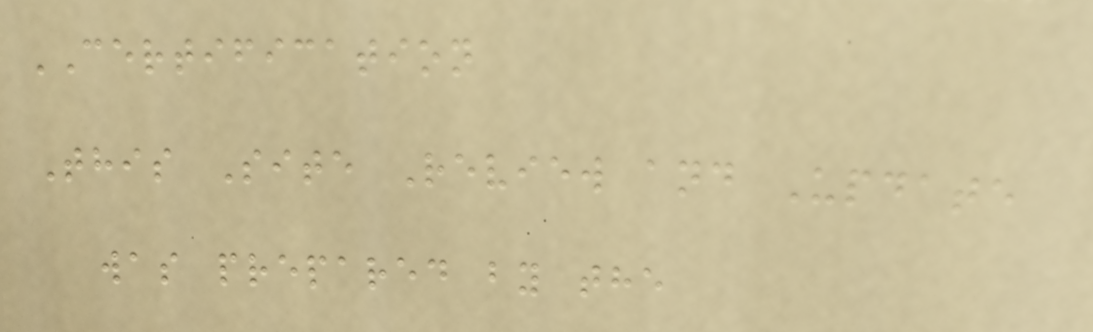CERTIFICATION
This Site Review and Update
was prepared by the
